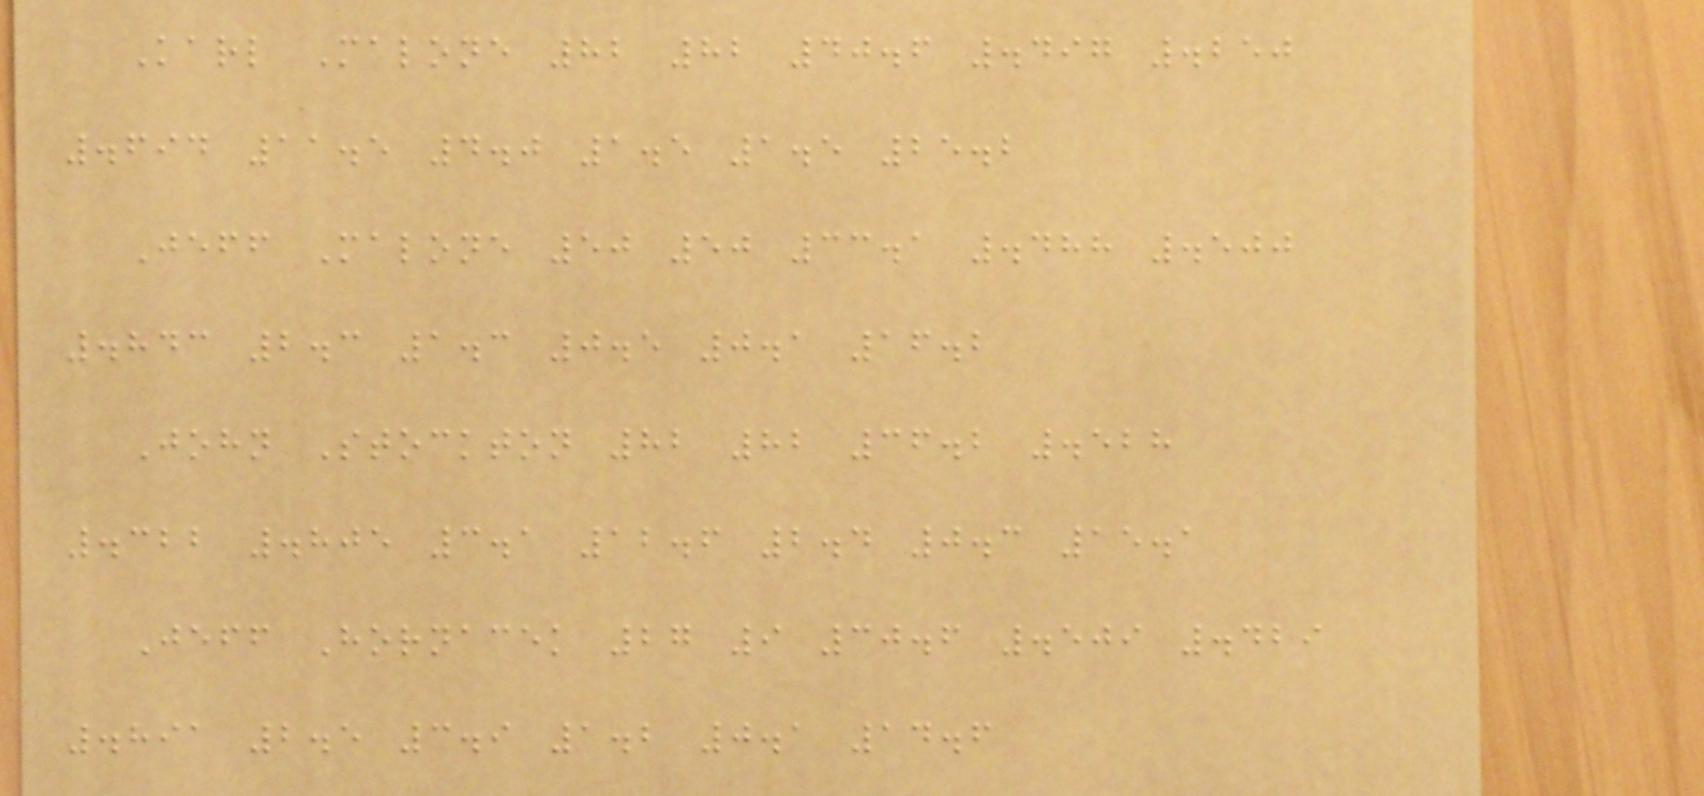Karl Malone 82 82 40.6 .497 .250
.694 11.5 4.0 1.5 1.5 25.2
Jeff Malone 50 50 33.1 .488 .500
.843 2.3 1.3 0.5 0.1 16.2
John Stockton 82 82 36.2 .528
.322 .805 3.1 12.6 2.4 0.3 15.1
Jeff Hornacek 27 9 30.6 .509 .429
.891 2.5 3.9 1.2 0.1 14.6
